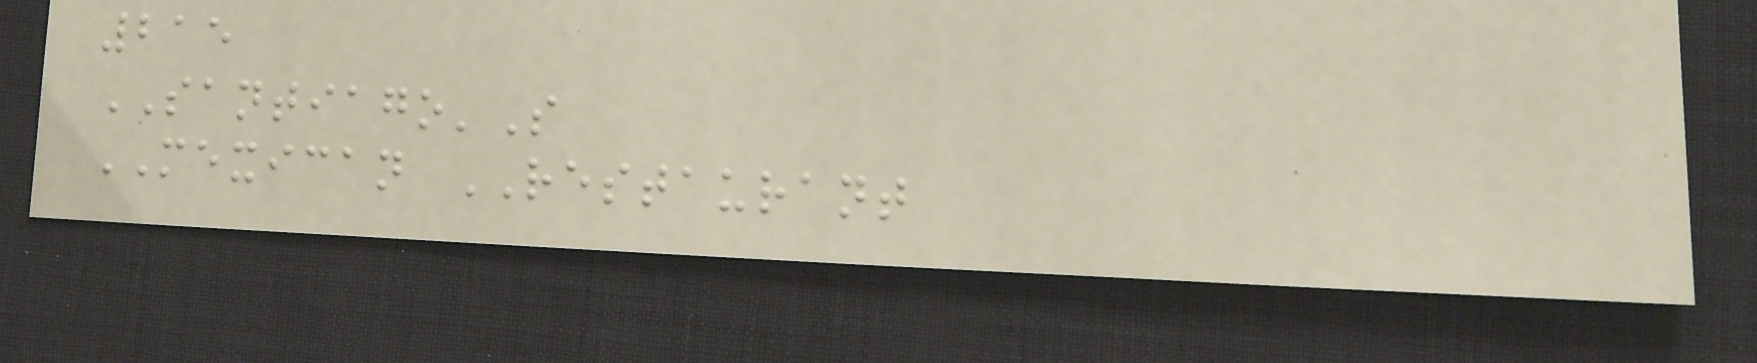215
SANTIAGO'S
MEXICAN RESTAURANT
